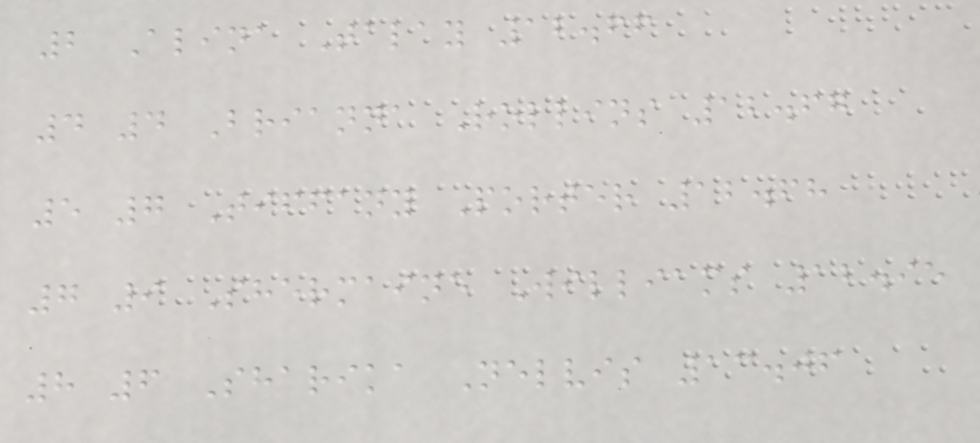2 Alina Talay 12.66
4 4 Brianna Rollins 12.67
5 7 Tiffany Porter 12.68
7 9 Shermaine Williams 12.95
8 6 Sharika Nelvis 13.06
